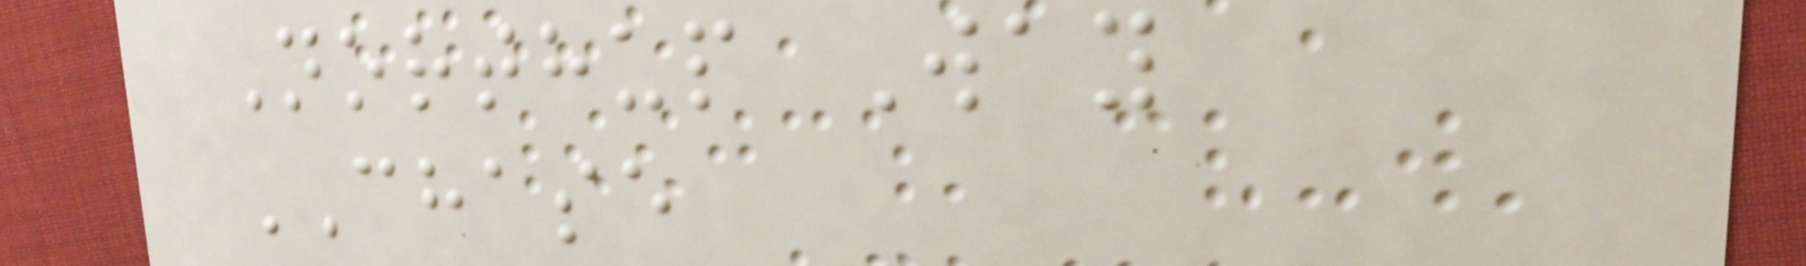Northup Way
CHASE
